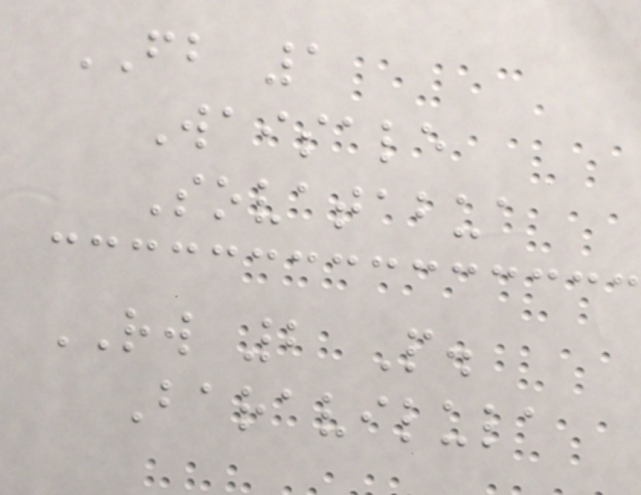FB 1
Waisale
Sovatabua
RW 2 P.
Baravilula
